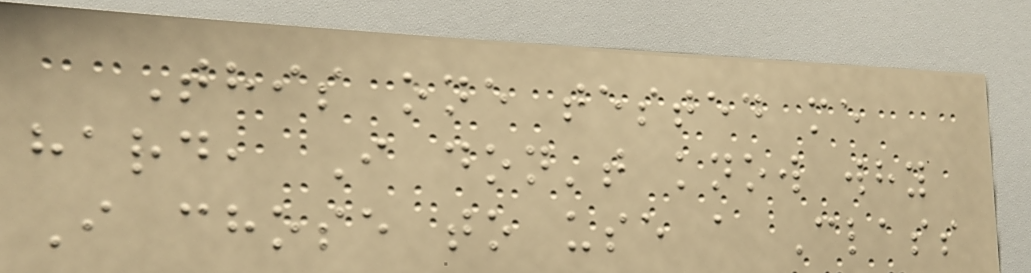This one tested me
hard, I don't know why
I chose to use a Class
